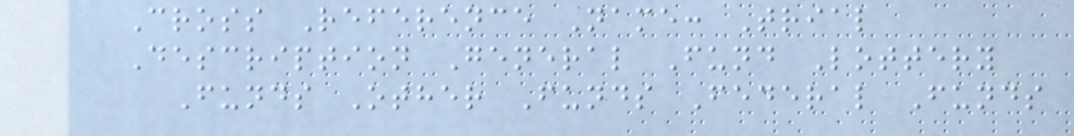Cross Reference Name: Trial
Description General Fund Lottery
Funds Other Funds Federal Funds
